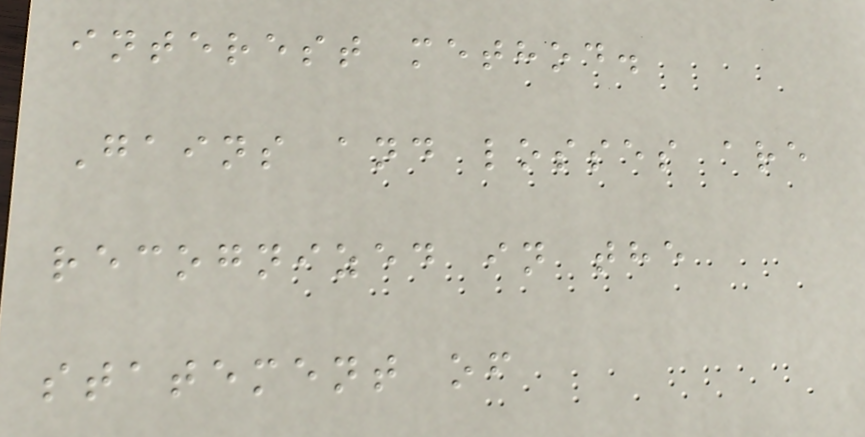interest method.
Gains and losses are
recognized in the
statement of
